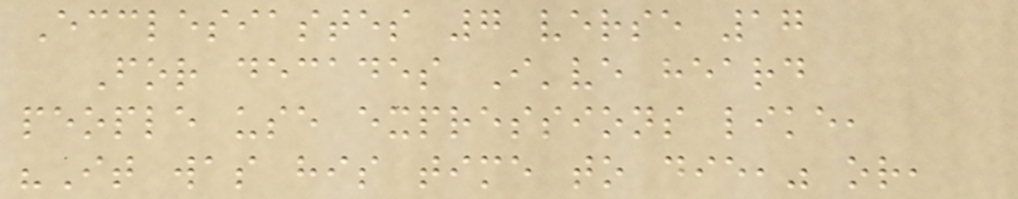Ecclesiastes 7 verse 17
For decades I've heard
people use expressions like,
"It was his time to die," or,
